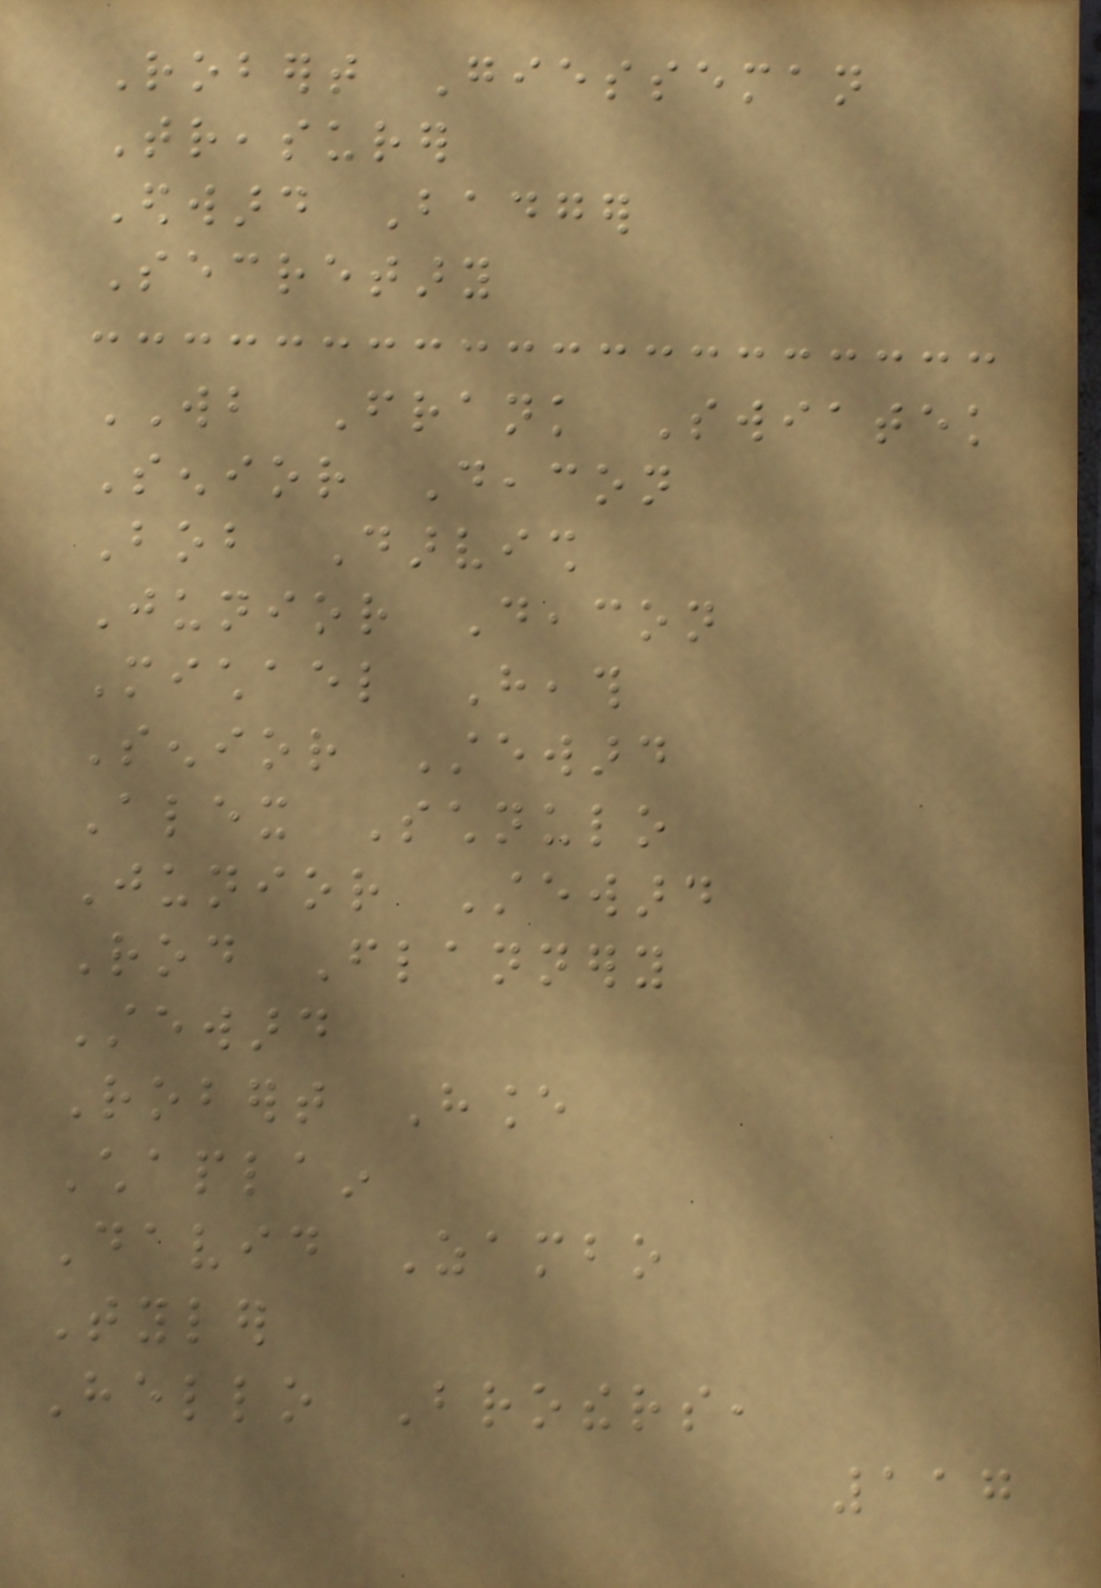Robert Giesseman
Treasurer
Edward Badger
Secretary
WB Frank Swiatek
Senior Deacon
Bob Darvish
Junior Deacon
Michael Heath
Senior Steward
Alex Schnulo
Junior Steward
Rod Flannery
Steward
Robert Hance
Chaplain
David Zambo
Tyler
Hello Brothers,
117
